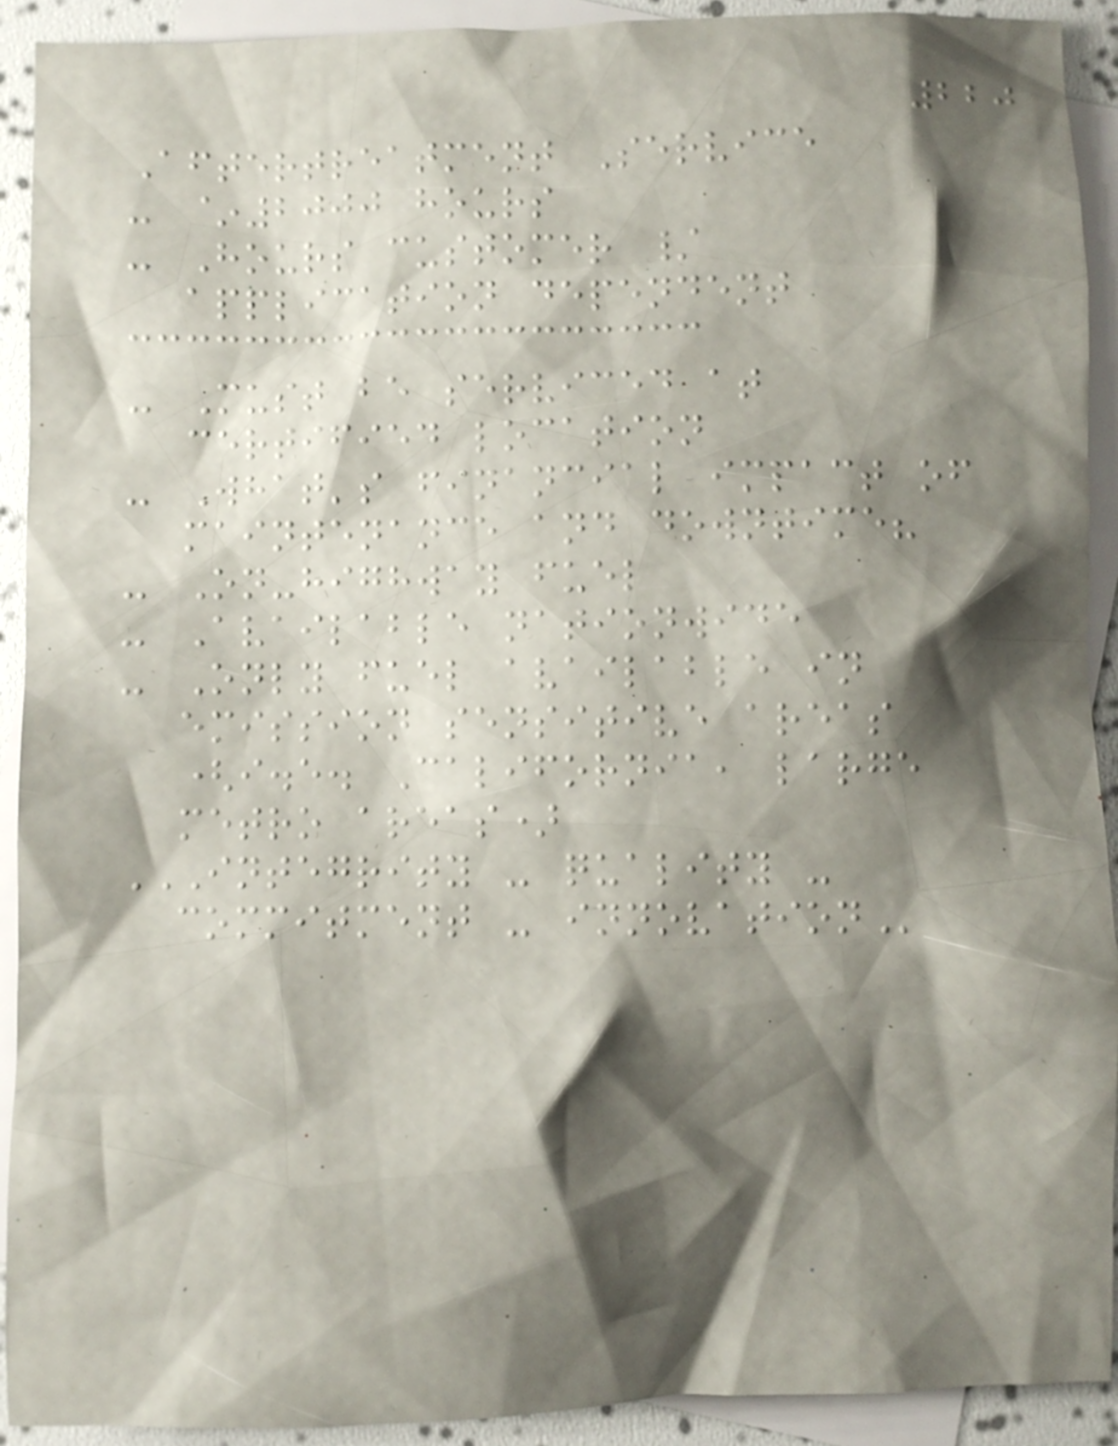220
Aftertreatment Service
- ~2000 hours
- Hours customer /
application dependent
- Must be serviced at
certified location
- What's financial impact of
maintenance and downtime?
- On-highway fuel
- Available nationwide
- Only fuel available in
emission sensitive areas
(i.e. California, large
metro areas)
INTEGRITY - QUALITY -
COMMITMENT - INNOVATION
